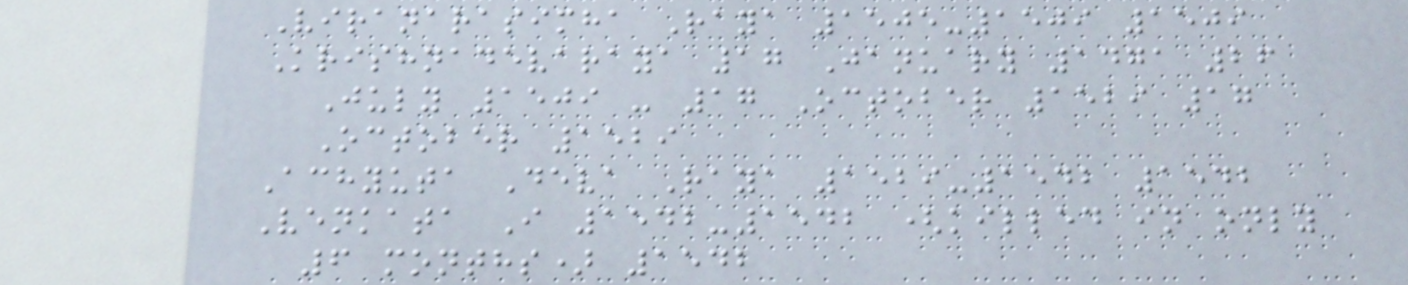Viranarasimha Raya 1505-1509 1509
Krishnadevaraya 17 January 1471 26
July 1509 - 17 October 1529 17
October 1529
Achyuta Deva Raya 1529-1542 1542
Venkata I 1542-1542 (killed in only
6 months) 1542
